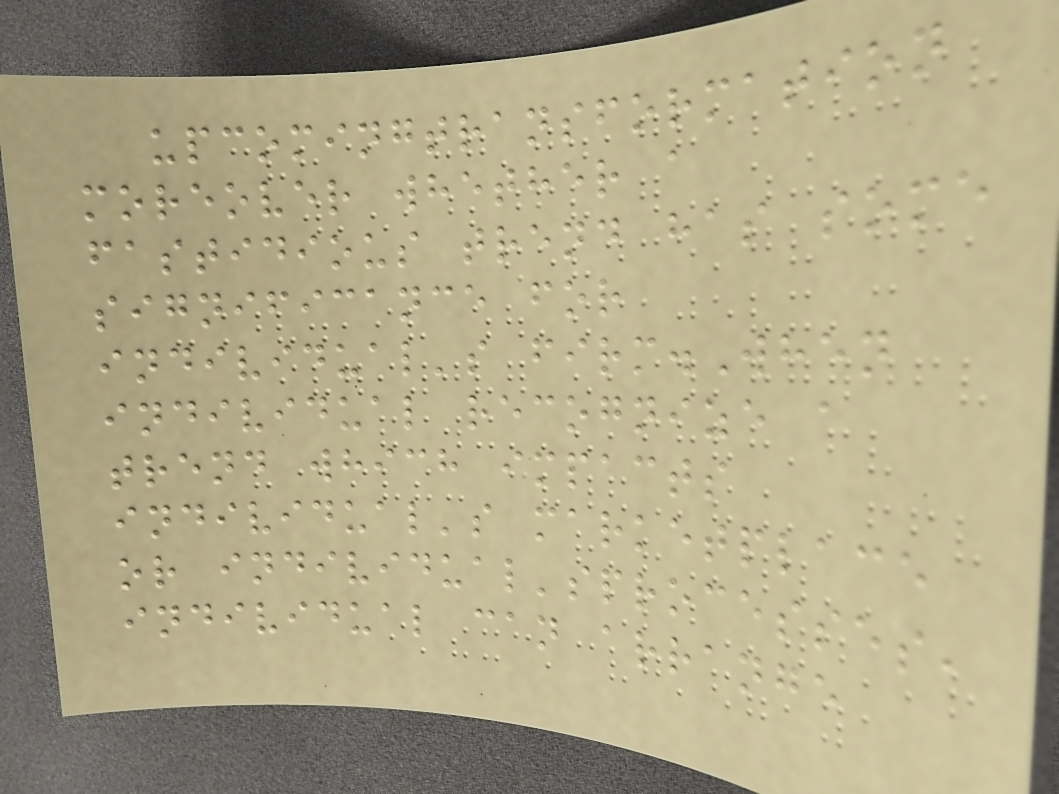upcomingtransformation
moreover whether a
fastidious trend has some
significance for
individual's firm.When
individual recognize a
trend which impacts
individual's marketplace
or individual'sprocesses,
individual can arrange
